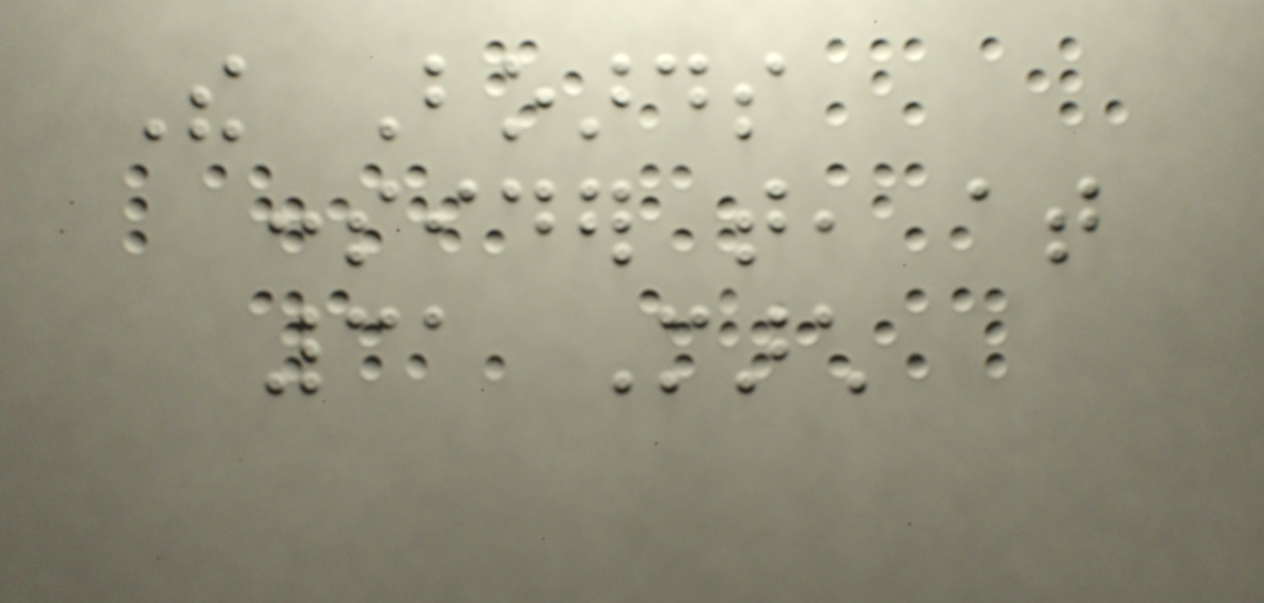The Boards
consider that, at
31 March
